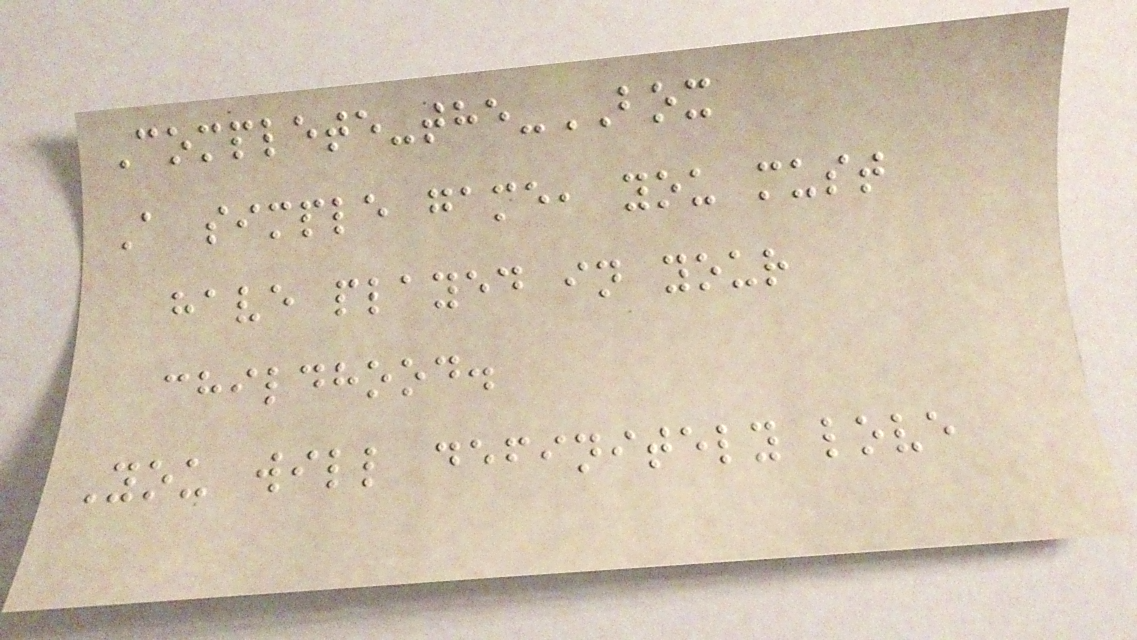Complete-the-BOX
A simple game, you must
have played in your
childhood.
You will definitely love
